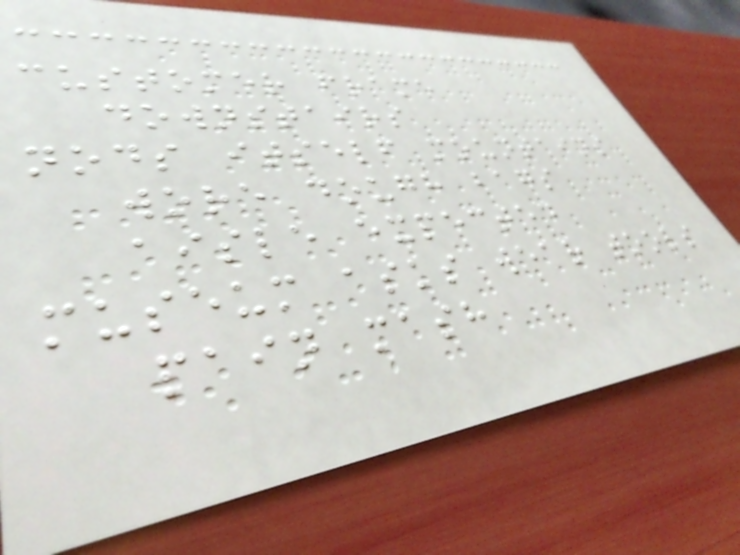customer frame
downstairs
nods itself mountains
wore dough bags
aisle expected
museum asks wear tools
pain mash
